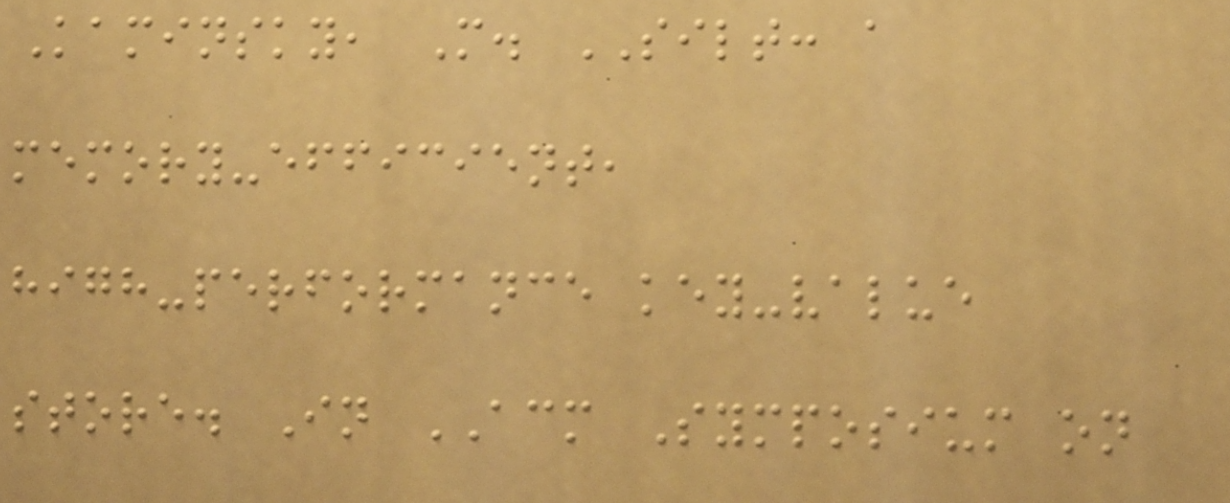Kaminsky, M. SILT: a
memory-efficient,
high-performance key-value
store. In ACM Symposium on
